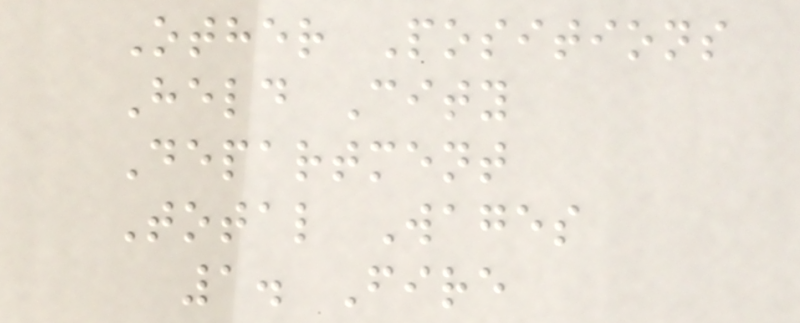Other Positions
Held City
Department
Total Wages
1. Fire
